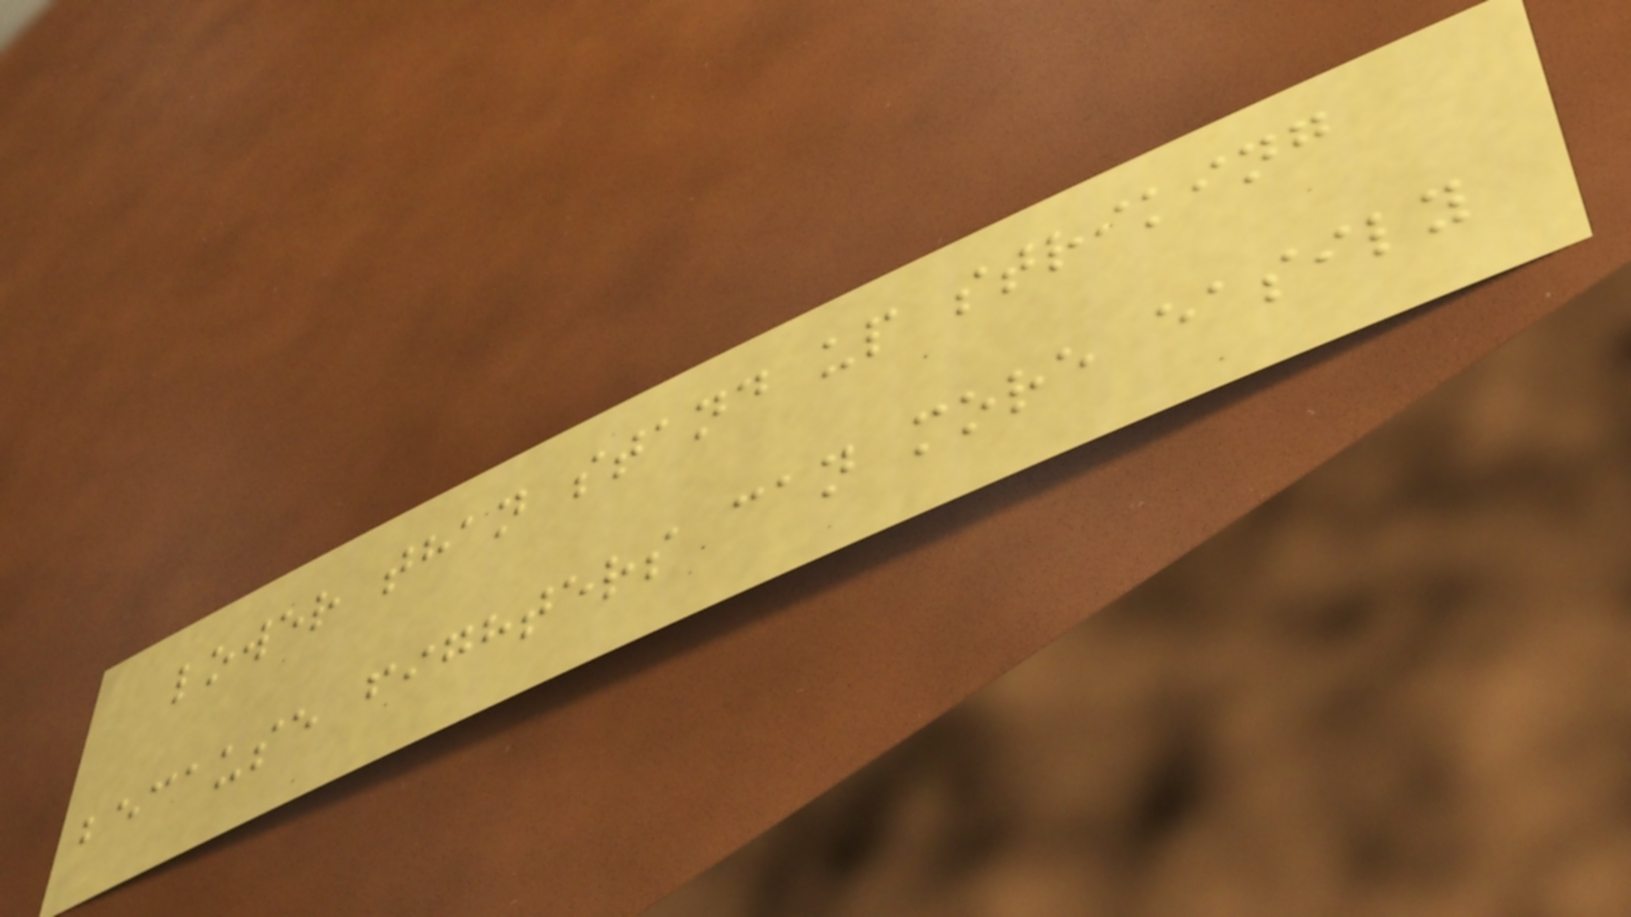lower than stand up striking
because fighters can more easily
